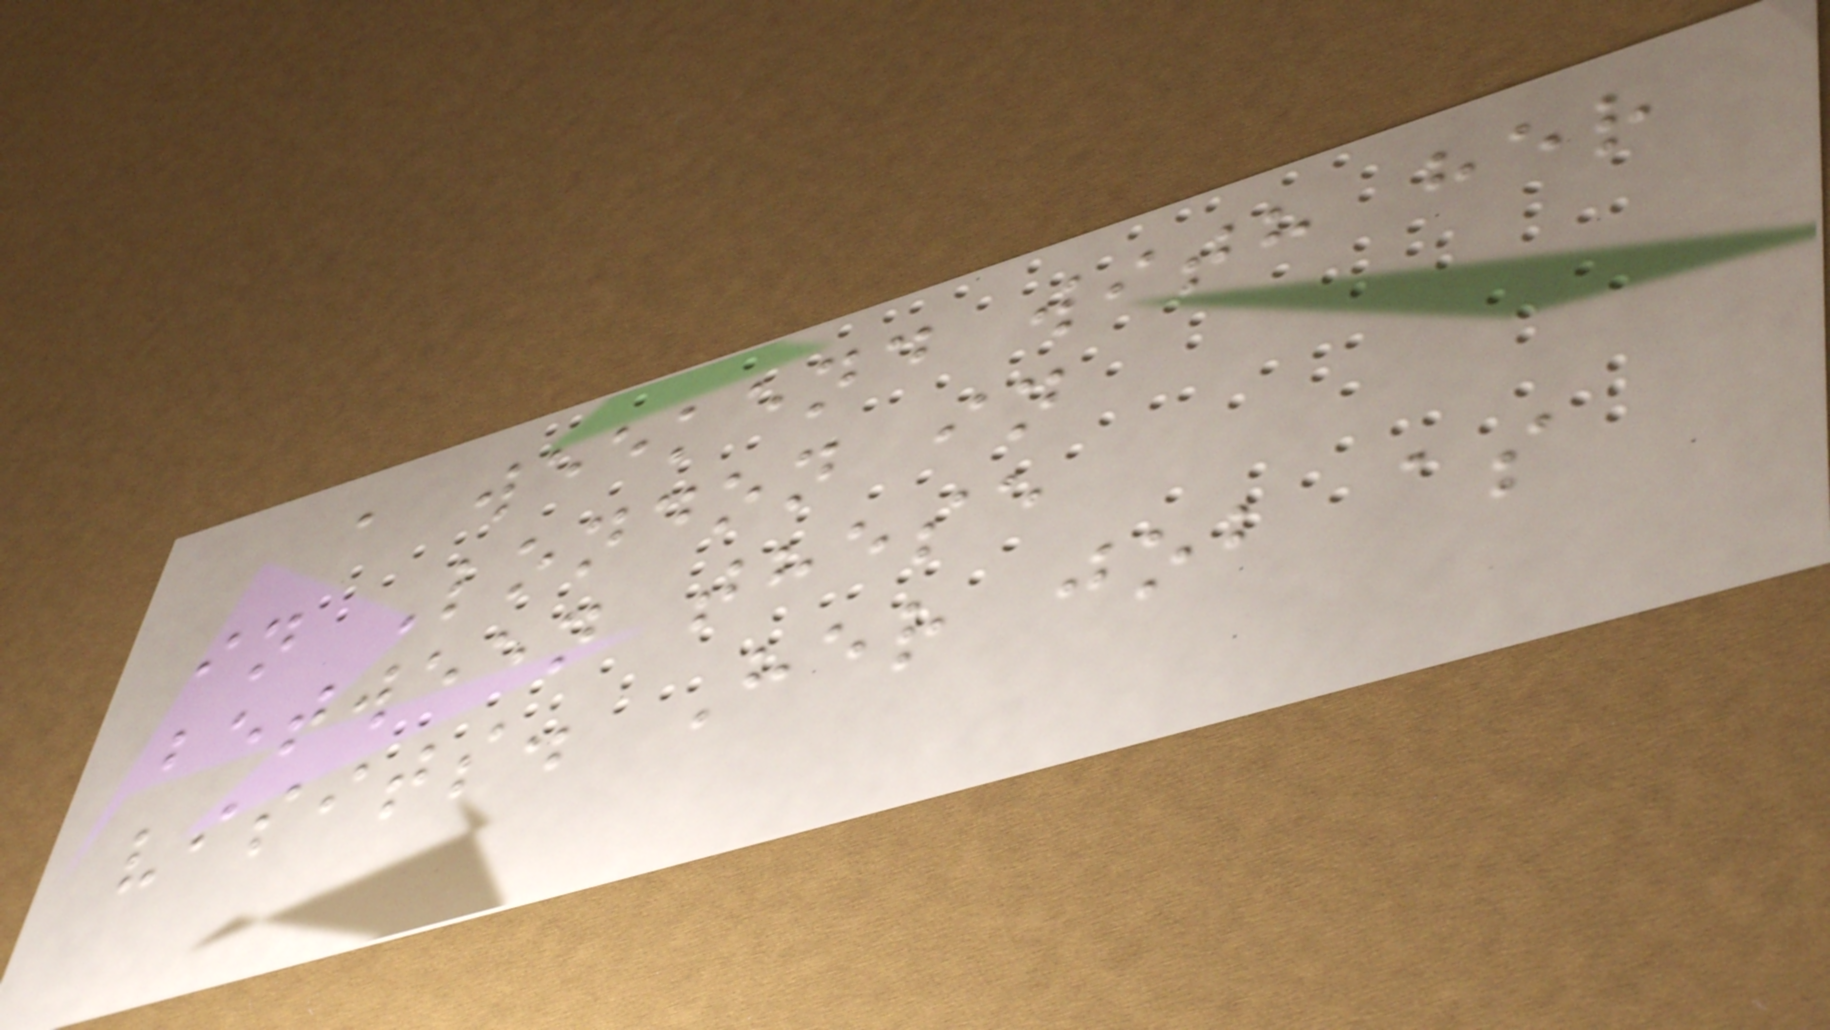a weekend with her
in London in
between these
visits. Her job as
